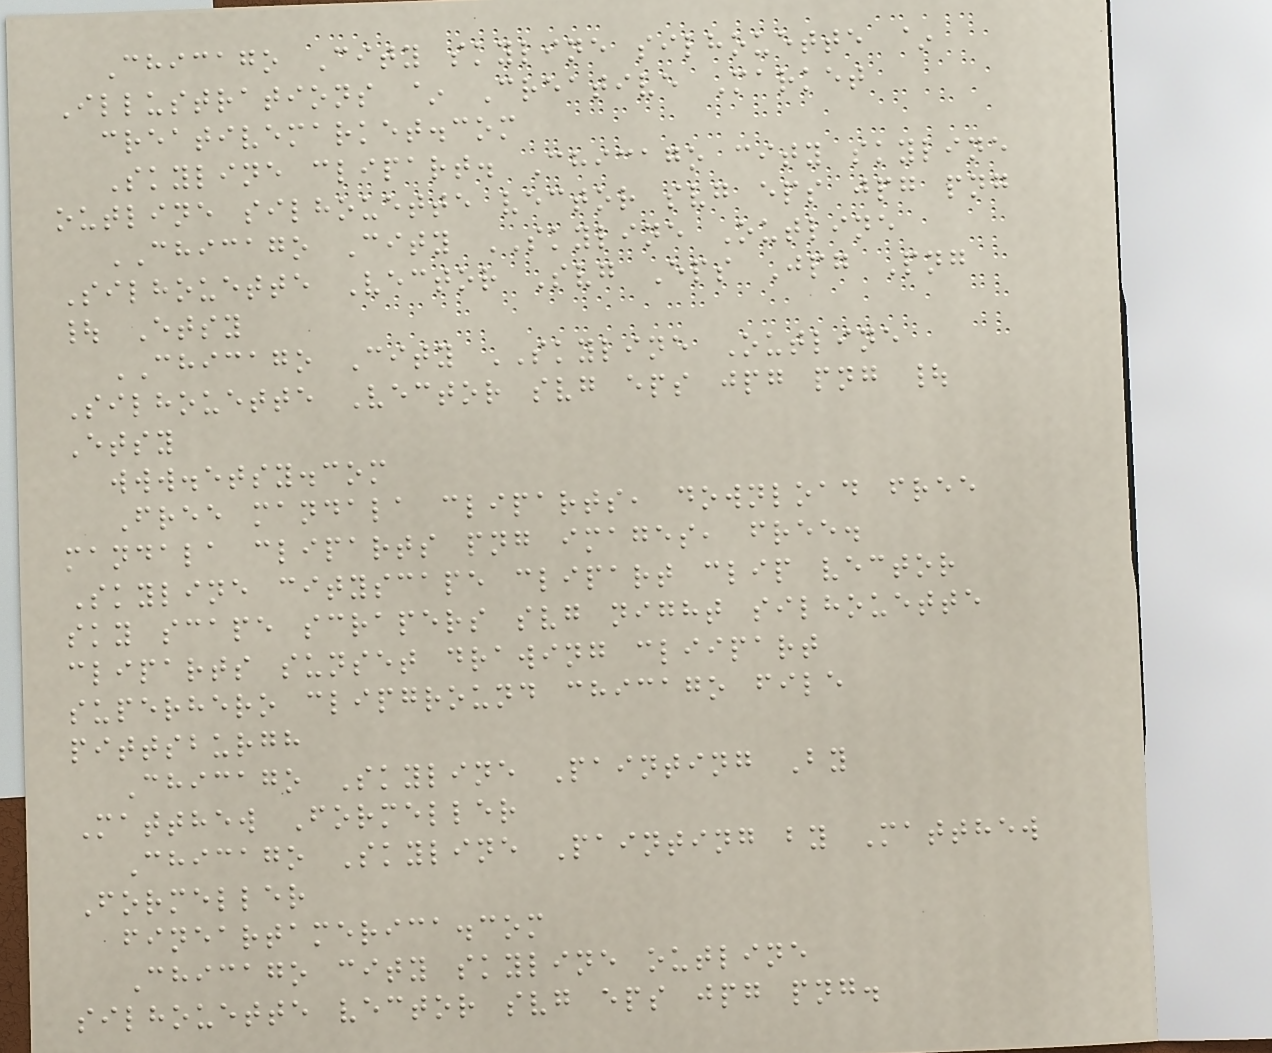Chicago City skyline silhouette ~
Illustrations ~ Creative Market
creativemarket.com
Skyline clipart. Chicago city skyline
outline silhouette vector svg eps jpg png
CHICAGO City SKYLINE Outline
Silhouette Vector Svg Eps Jpg Png
| Etsy
CHICAGO City SKYLINE Outline
Silhouette Vector svg eps jpg png |
Etsy
www.etsy.com
Free mandala cliparts, download free
mandala cliparts png images, free.
Skyline cityscape clipart clip vector
sky scape scrapers svg night silhouette
cliparts sunset drawing cliipart
superhero clipground chicago file
pittsburgh
Chicago Skyline Painting By
Matthew Formeller
Chicago Skyline Painting by Matthew
Formeller
fineartamerica.com
Chicago city skyline outline
silhouette vector svg eps jpg png.
